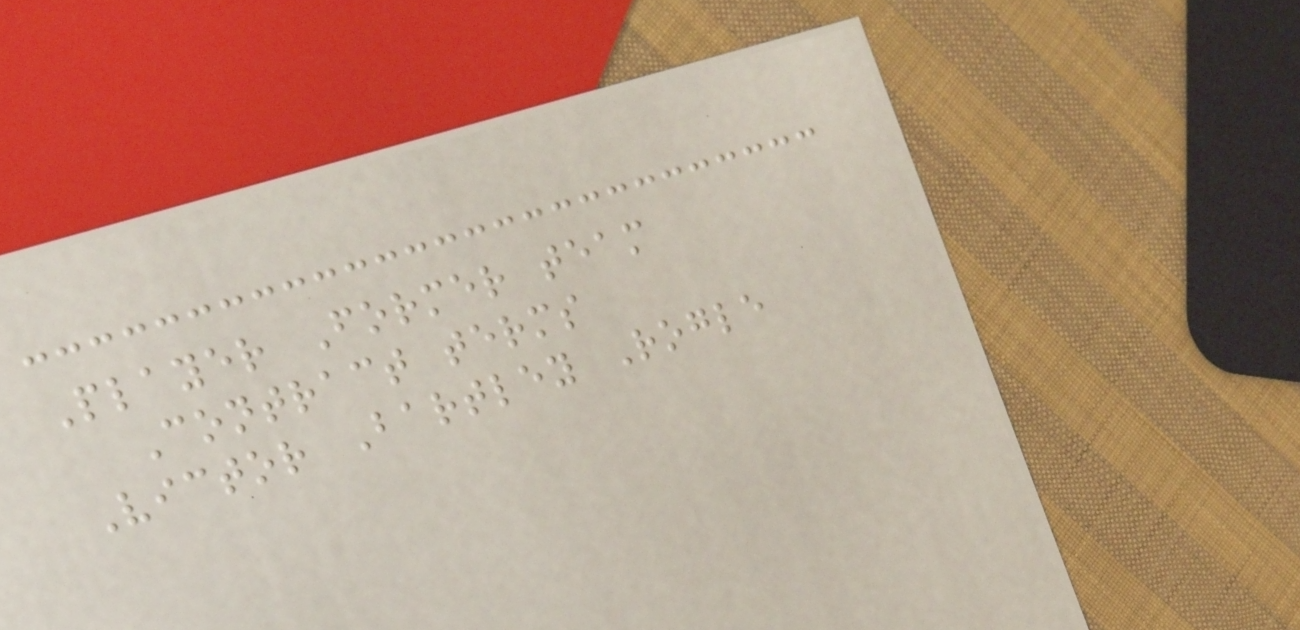Player Former team
Contract terms
Victor Bartley Rogle
